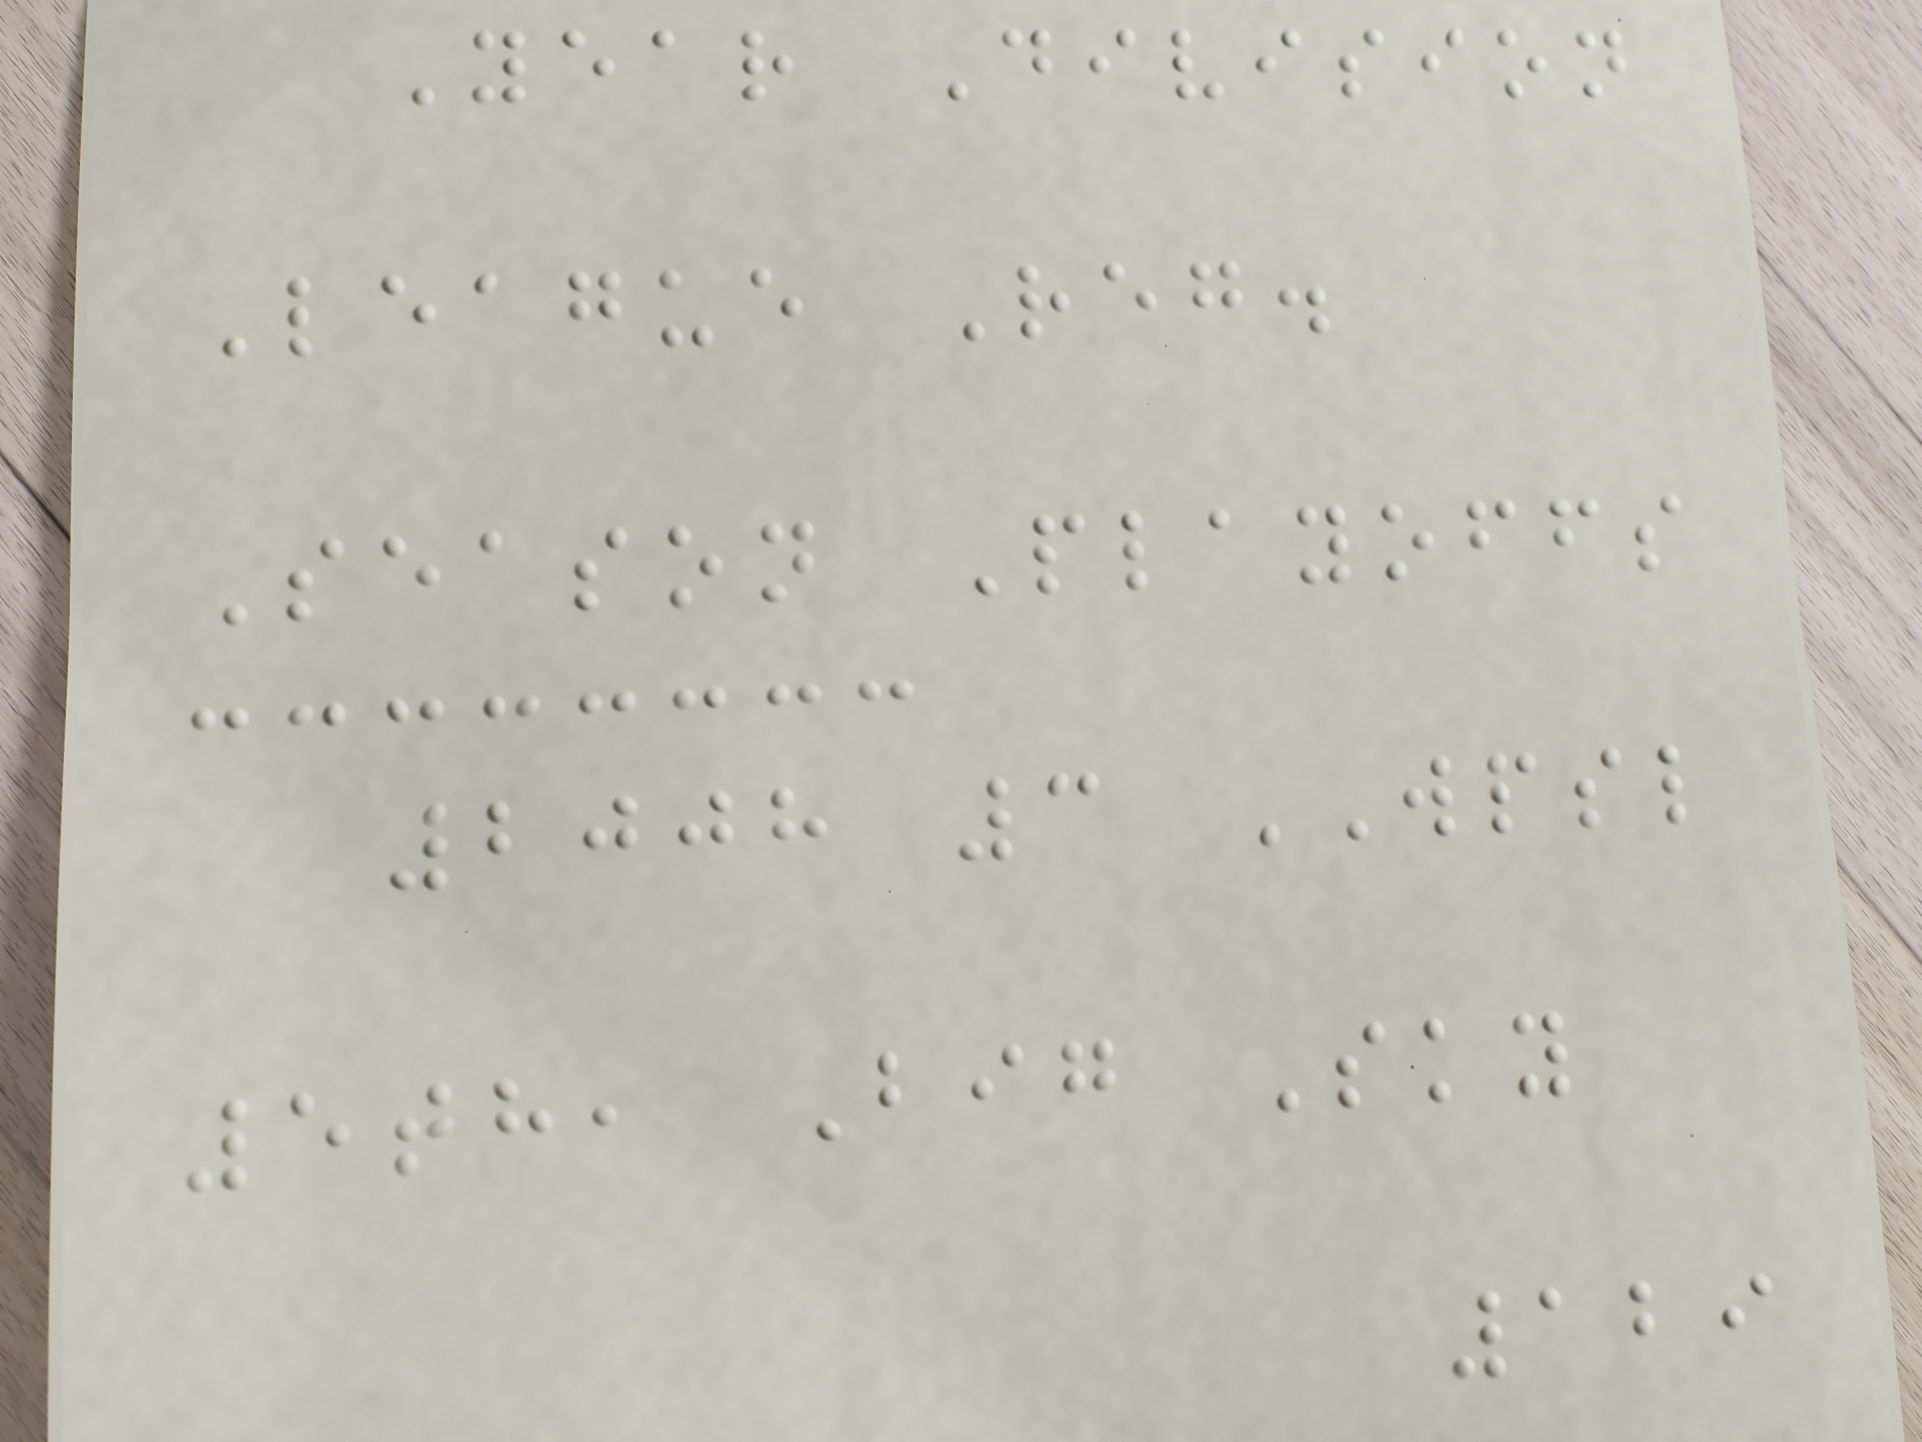Year Division
League Reg.
Season Playoffs
2008 3 WPSL
5th, Big Sky
129
